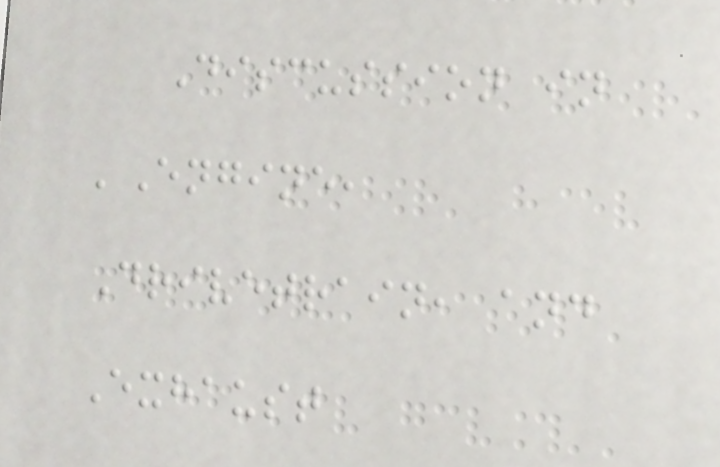Discussion in
'Engine,
Drivetrain, and
Exhaust
